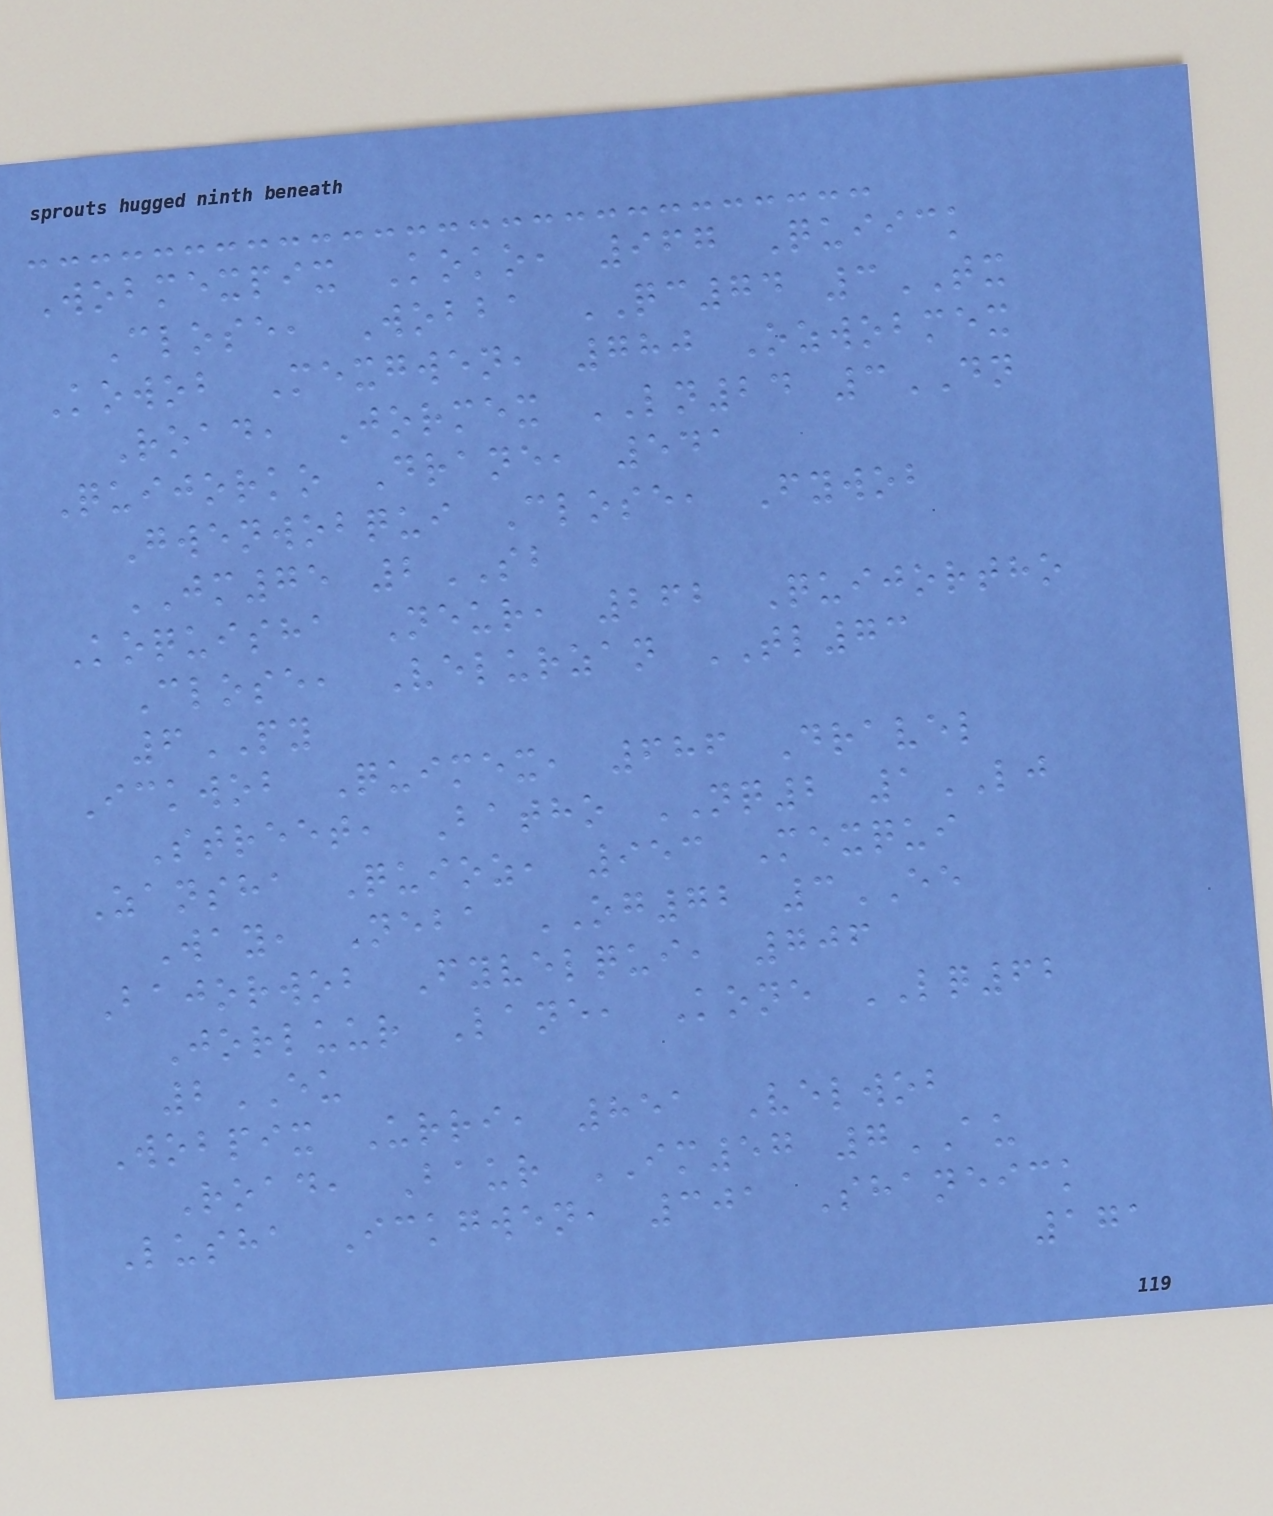Wobmexpix Koko, 967 Quiick
Close, Wobba QC74 3TX
Kowob Mexgwen, 780 Ozwobmex
Road, Jormex LN24 3DN
Quijorko Drane, 541
Gwenwobqui Close, Fywob
JM75 2SB
Koquisha Neur, 262 Quijortho
Close, Velurzan TL73
6PY
Ickwob Quimex, 686 Dravel
Street, Batho NQ2 1LJ
Zansha Quioz, 953 Mexqui
Way, Neba OG72 3EE
Bajorwob Fyvelqui, 706
Jorluur Lane, Kone LQ62
2EU
Wobpix Urri, 851 Velwob
Road, Baur IM57 7AU
Lusha Ickgwen, 301 Shaneick
171
